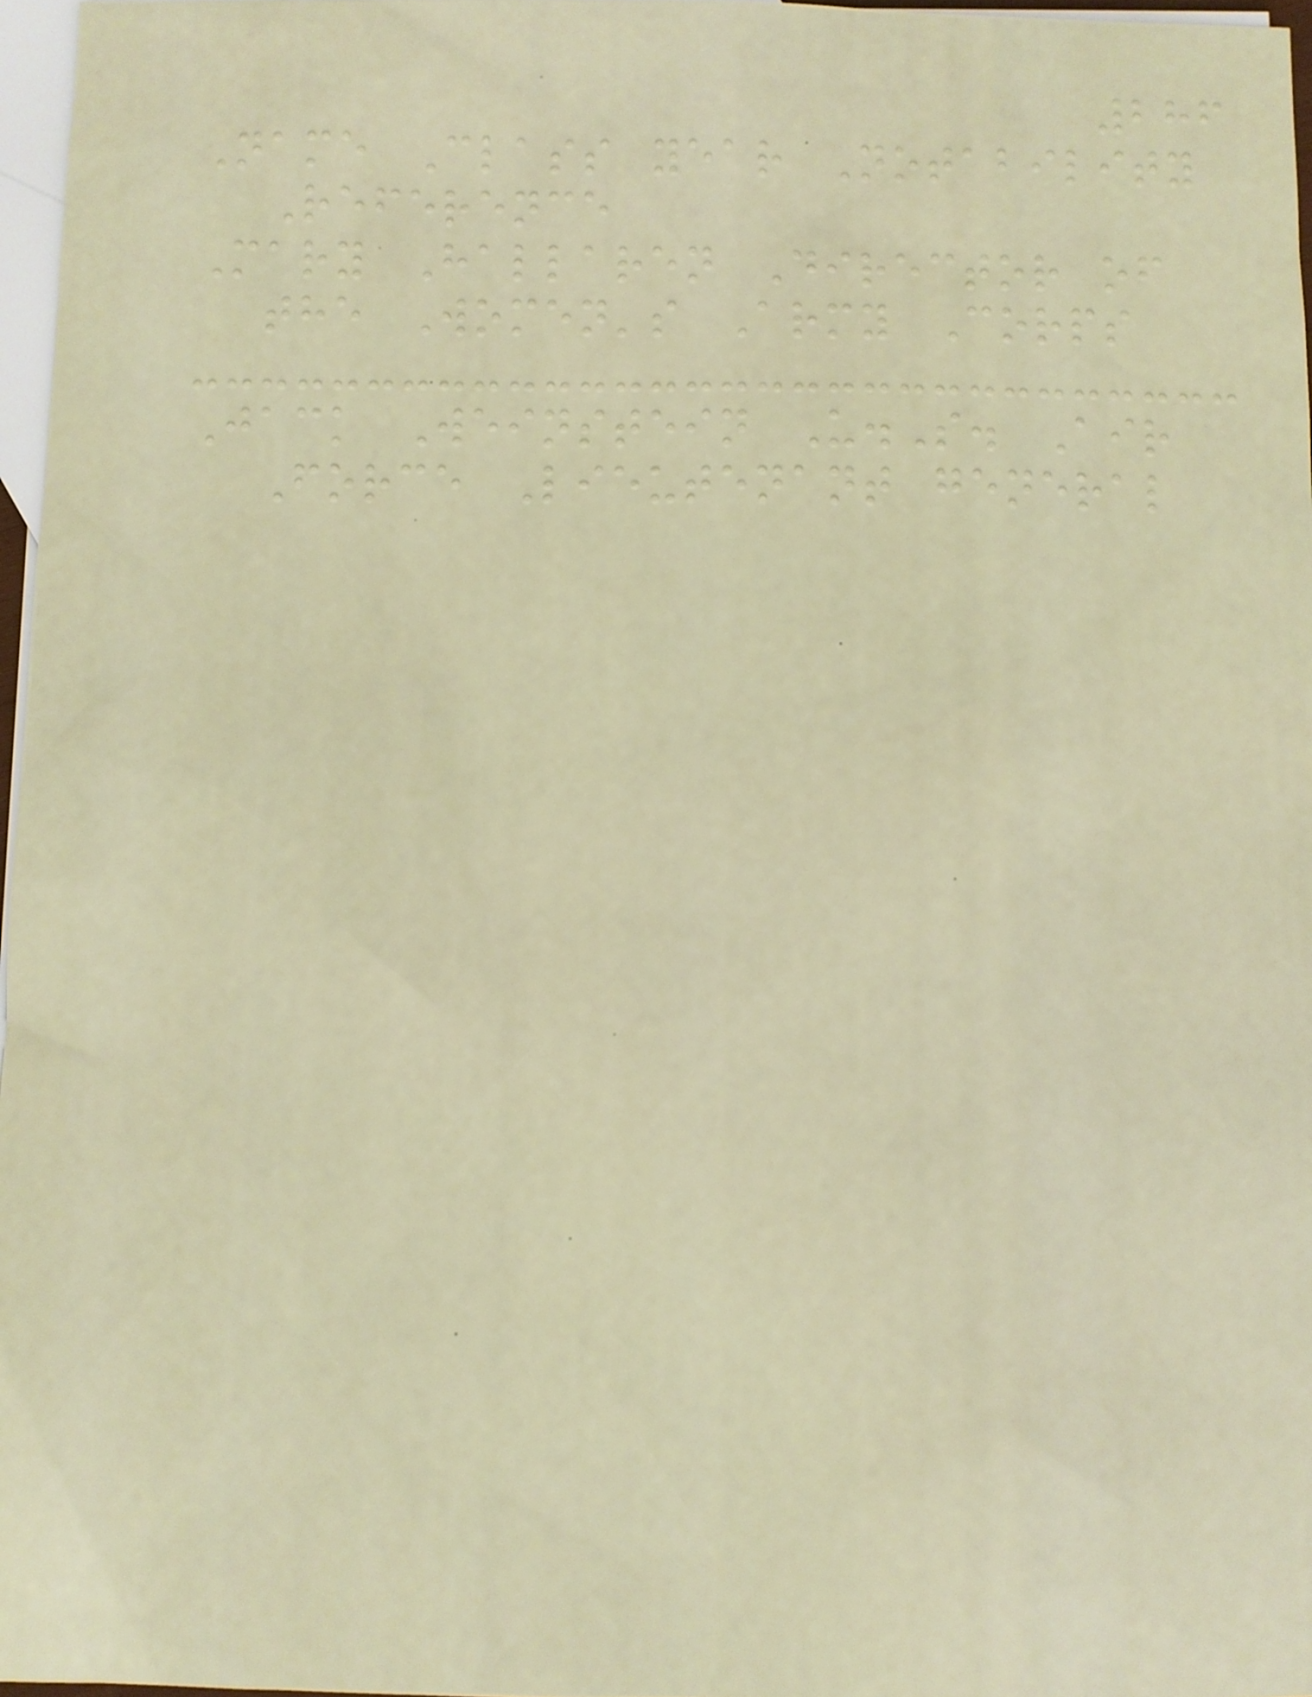286
Name Class year Notability
Reference
Mary Hallaren Director of
the Women's Army Corps
Jack Weinstein U.S. Air
Force Lieutenant general
